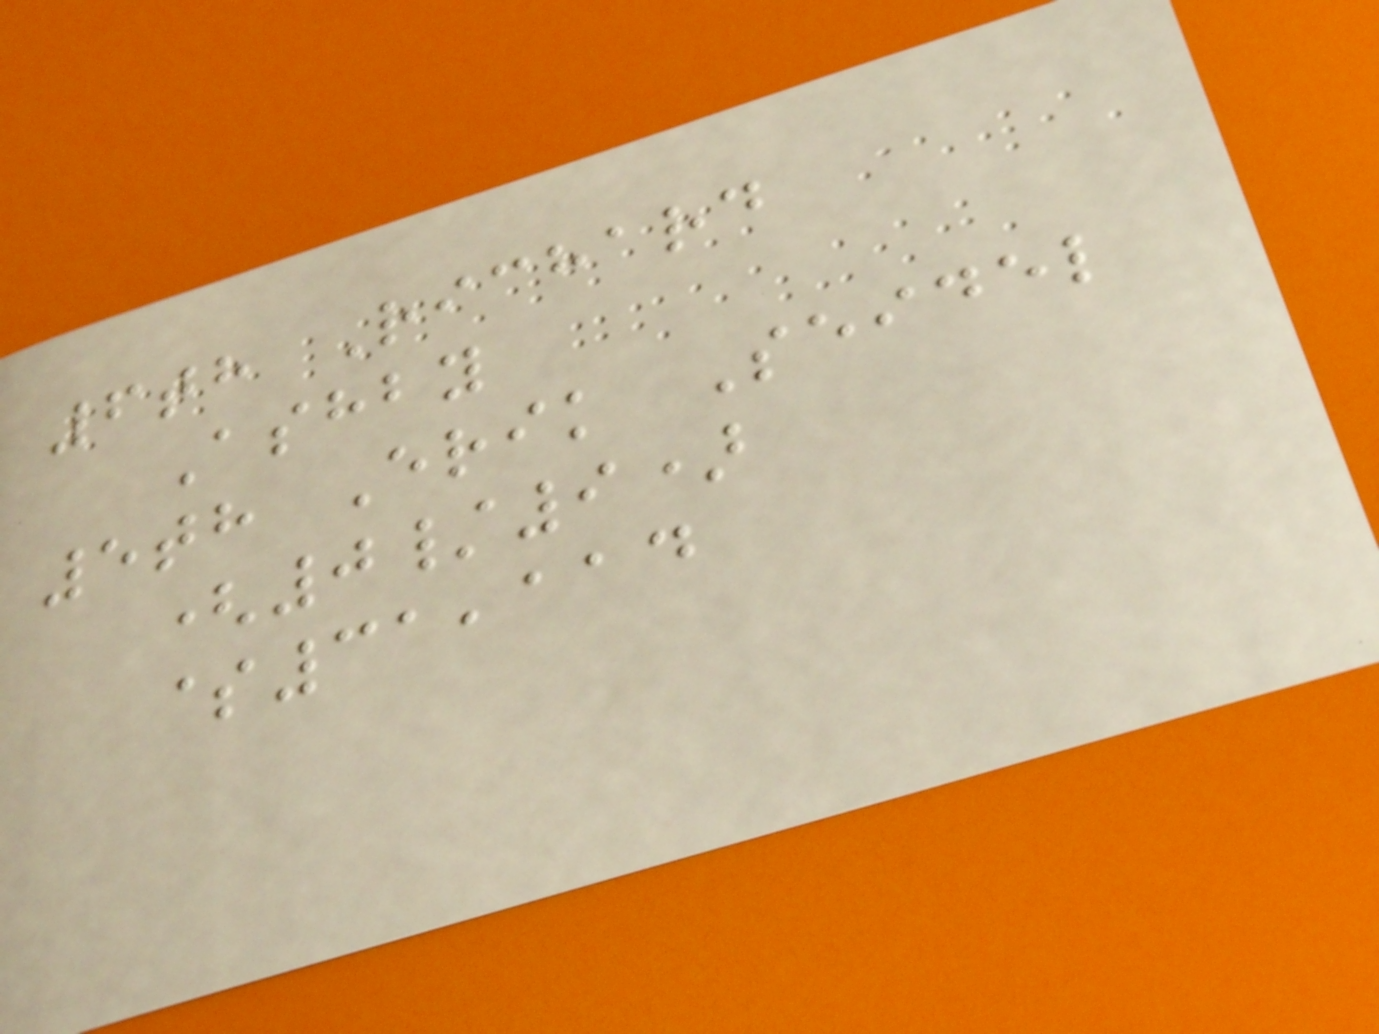6th Richard
Ashby
5th Erik Seidel
(0/9)
$31,114
